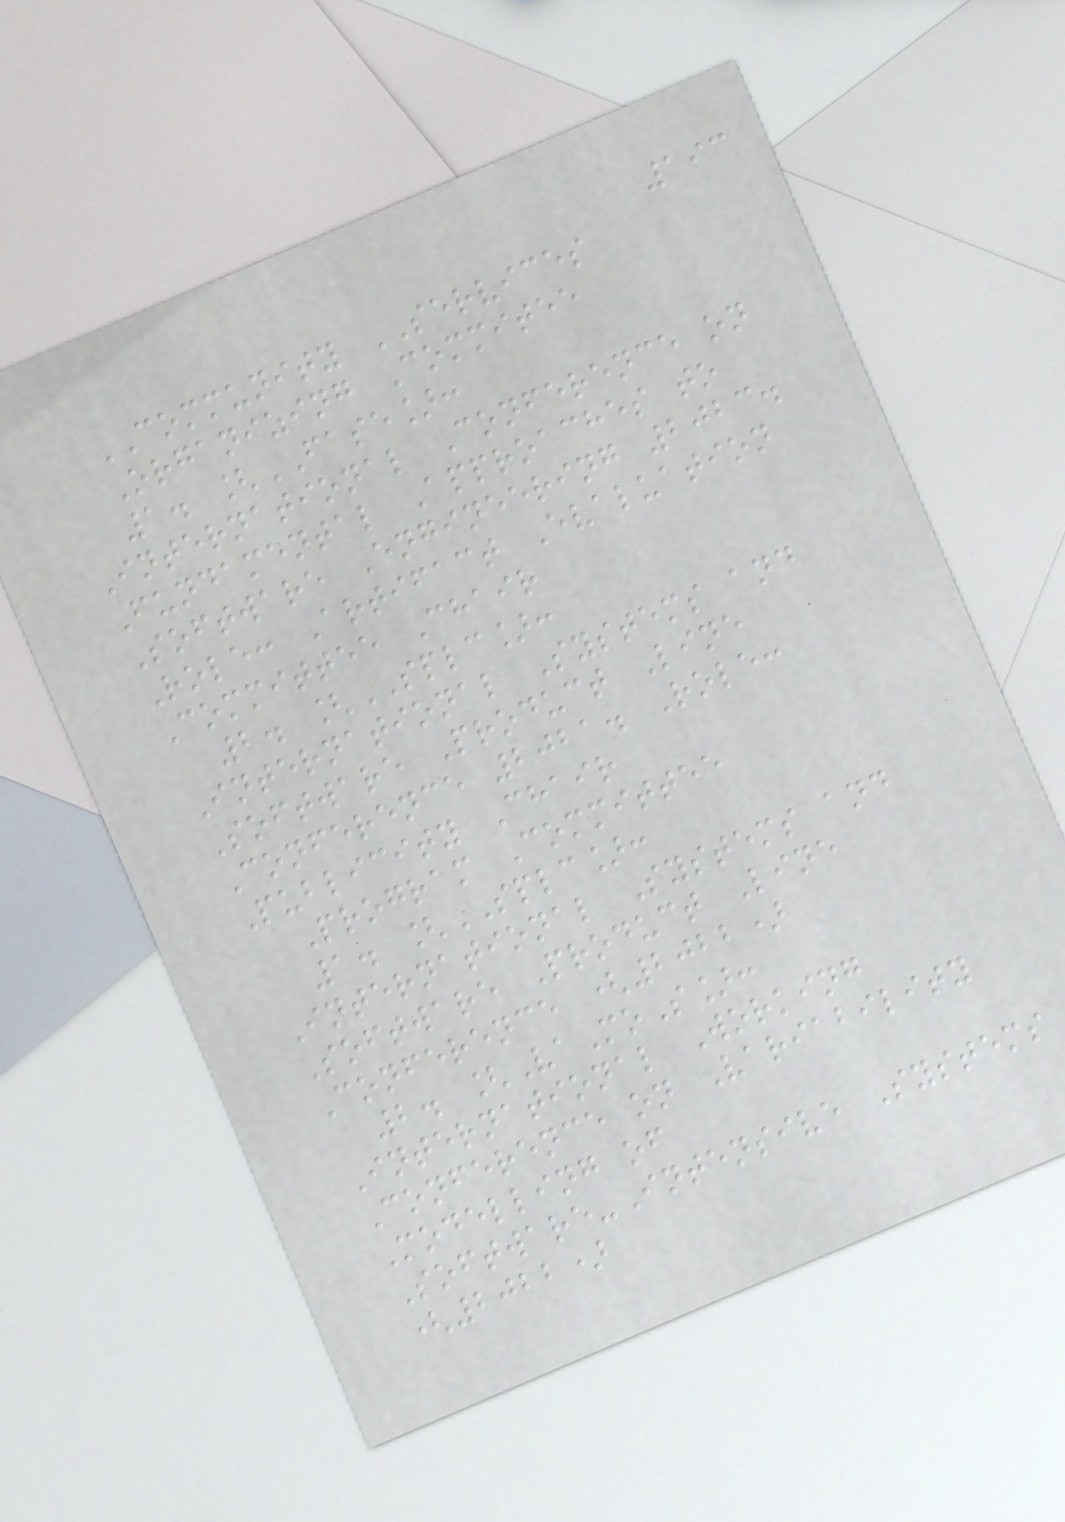193
COMMUNITY SERVICES
Organizing Commitee
1. [FASE]:
International Conference on
Fundamental Approaches to
Software Engineering 2023.
Role: Artifact Evaluation
Committee Chair
2. [SPLC]:
International Systems and
Software Product Line
Conference 2021. Role:
Publicity Chair
Program Committee
1. [SPLC]:
International Systems and
Software Product Line
Conference (2022)
2. [VaMoS]:
International Working
Conference on Variability
Modelling of
Software-Intensive Systems
(2022)
